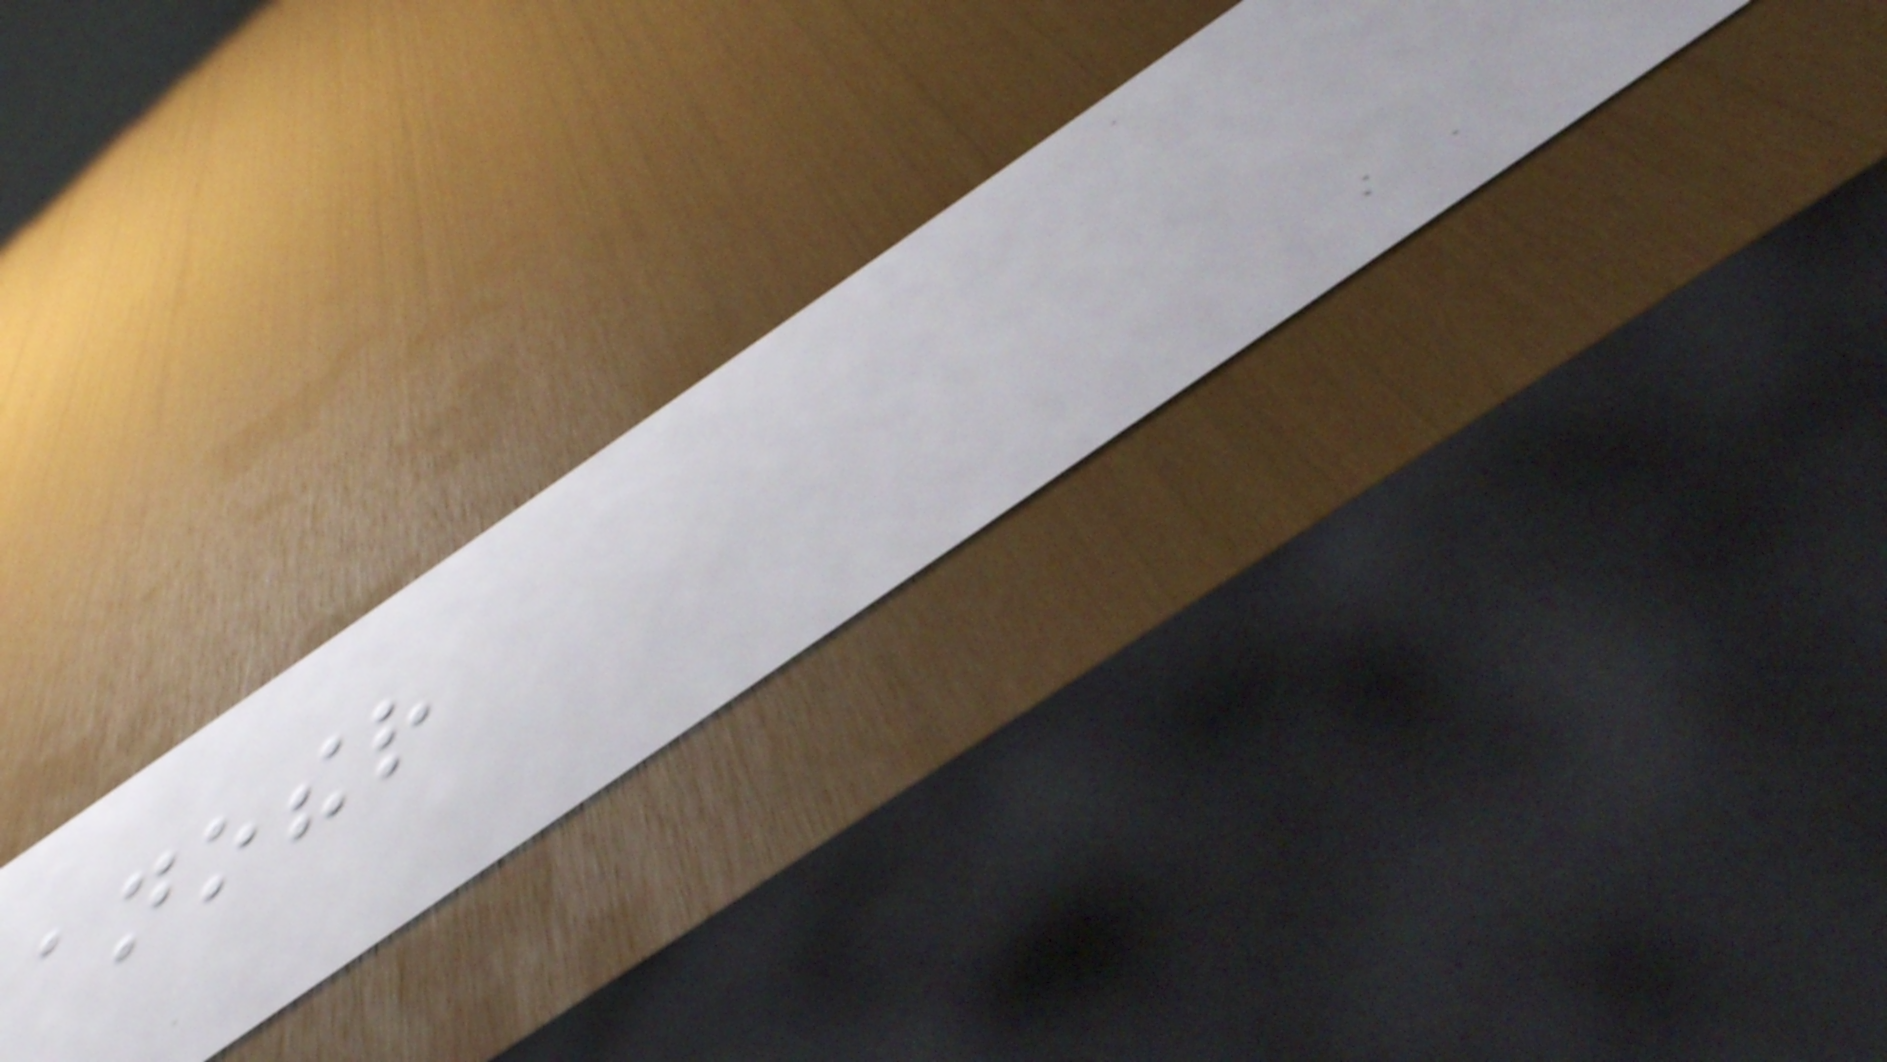another
